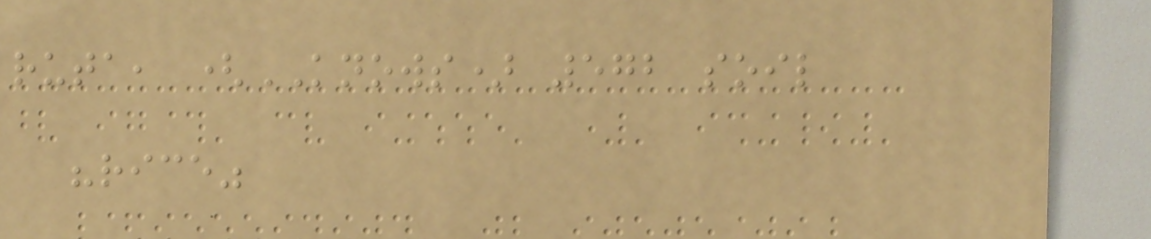ruta, (KNOWS) 572 soil
"rice"
